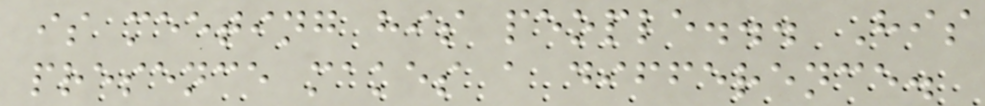is meeting his people... His
presence makes a difference.
